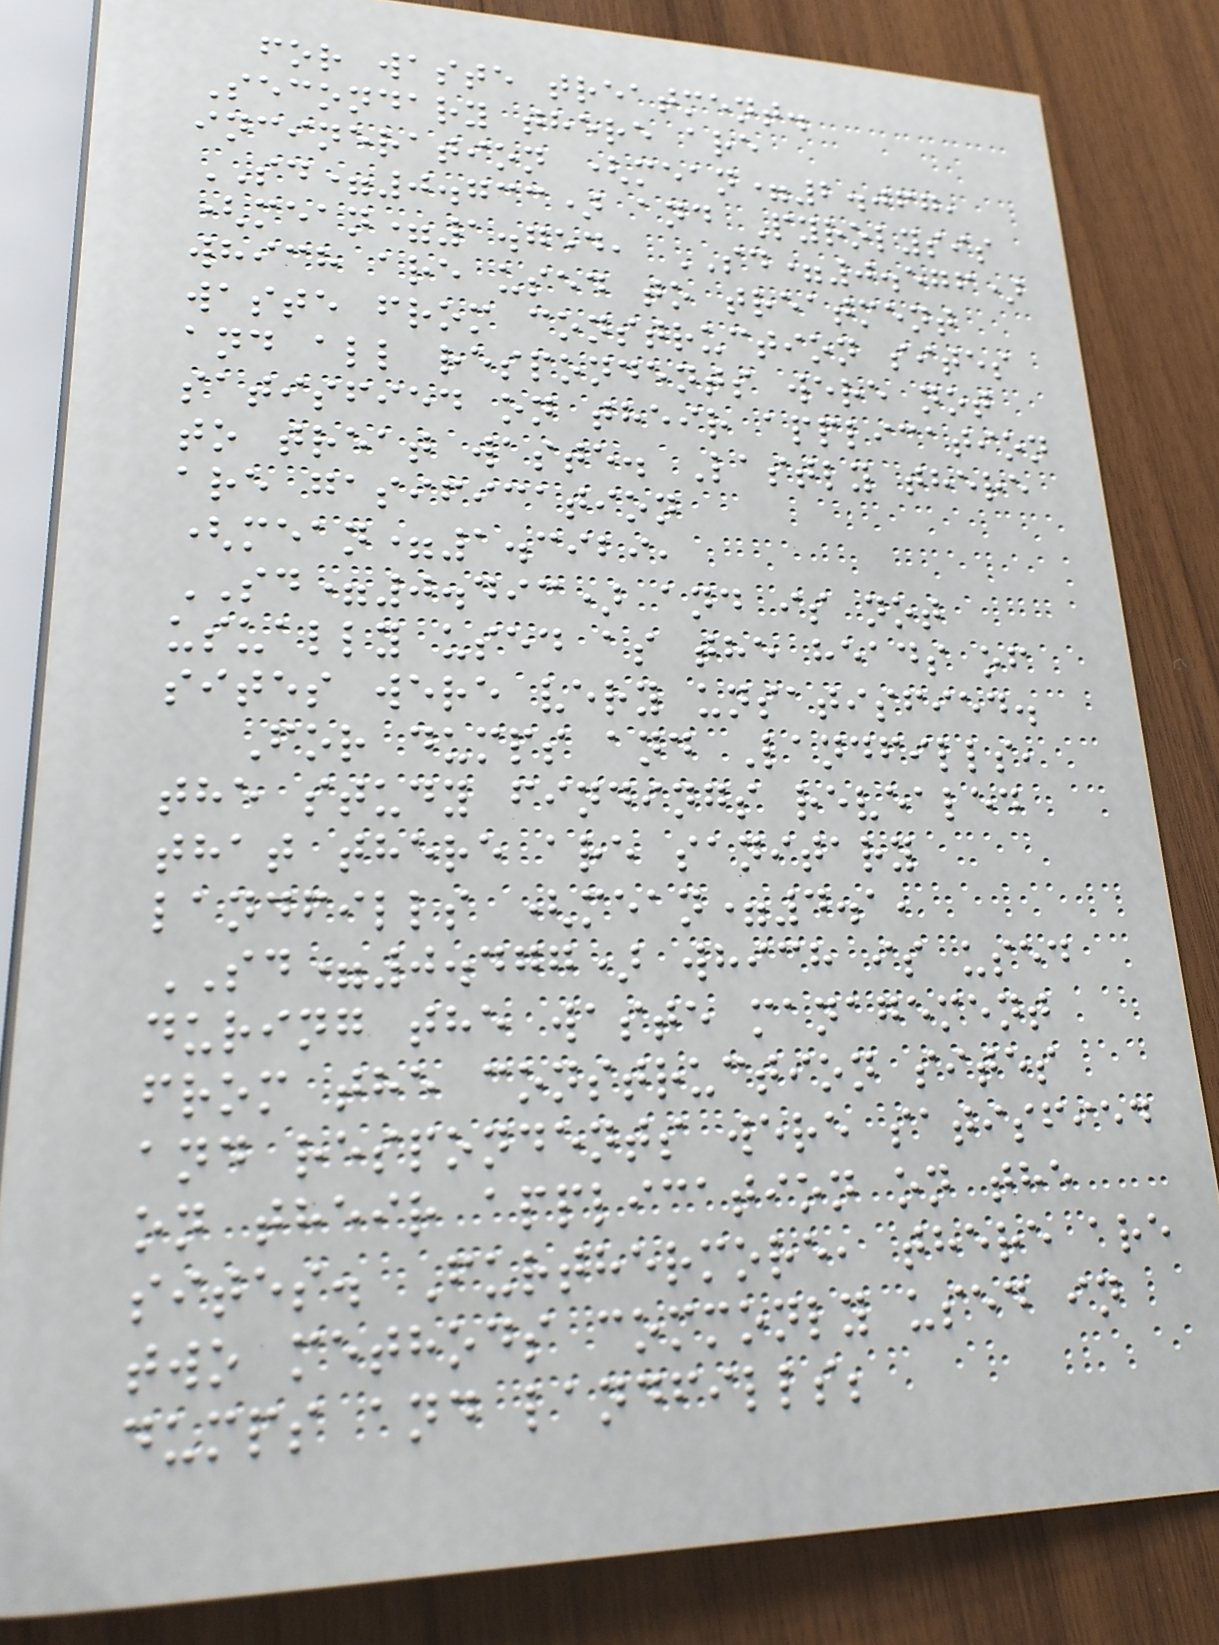for waste treatment.
Secondary there are
incineration (mean=2.067,
SD=0.733) and Pyrolysis
(mean=1.754, SD=0.576)
which are used to treatment
waste from construction sites
and all respondents were not
satisfied on their application
to treat waste. Lastly there
are gasification
(mean=1.3929,
SD=0.493) and is not
usually used as the heads of
sites were very unsatisfied.
For dumps and Landfills,
the study findings revealed
that there are sanitary
landfills (mean=4.1,
SD=0.477) which is used
during the waste management
from the construction sites
and respondents were satisfied
on their application on the
sites. Furthermore, there are
two methods commonly used in
dumps and landfills;
